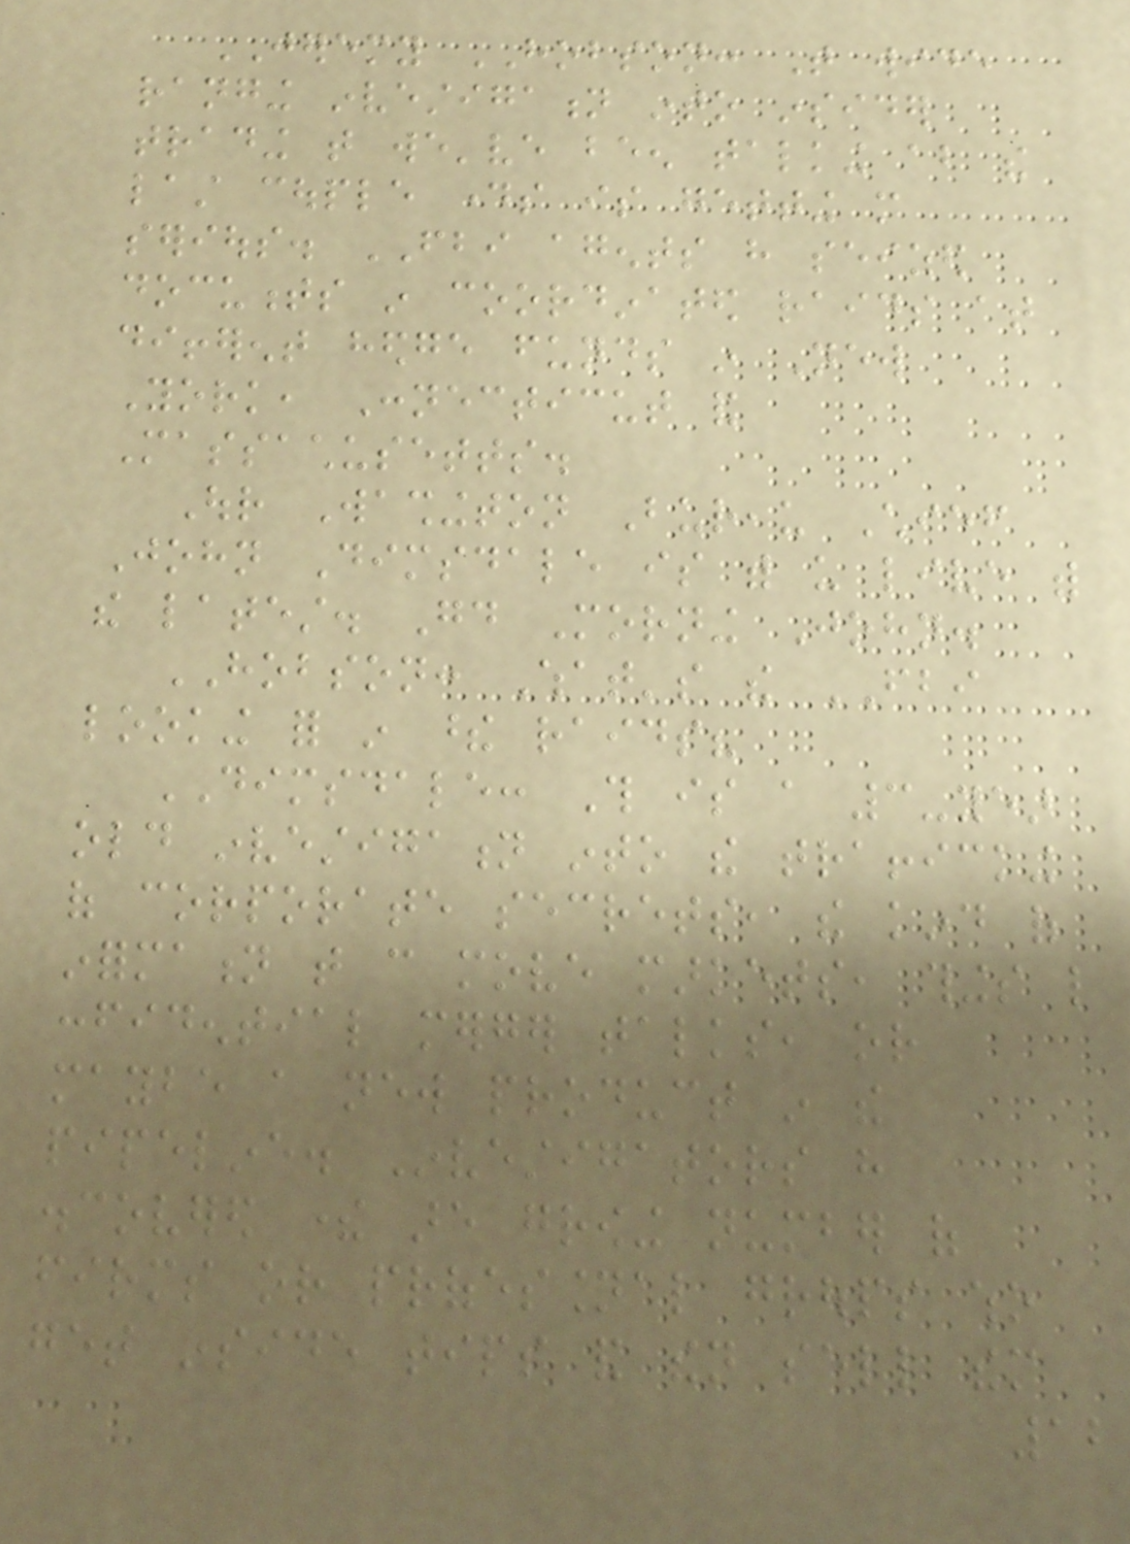JEREMY HOBSON: That wide
ranging investigation into insider
trading that we've been talking about the
last couple days is getting more
serious. FBI agents have seized
documents in coordinated raids at
different hedge funds in New
York, Connecticut and
Massachusetts.
Our Washington Bureau Chief
John Dimsdale is with us live with
the latest. Good Morning John.
HOBSON: What's the FBI
looking for in these raids?
DIMSDALE: This is a 3-year
old investigation into the trafficking
of corporate secrets, the kind of
information that can move markets, things like
confidential merger talks, or
maybe a new product in the
pipeline. Investigators have
discovered there are growing number of
firms or professional groups who
get inside tips and then sell them
12
